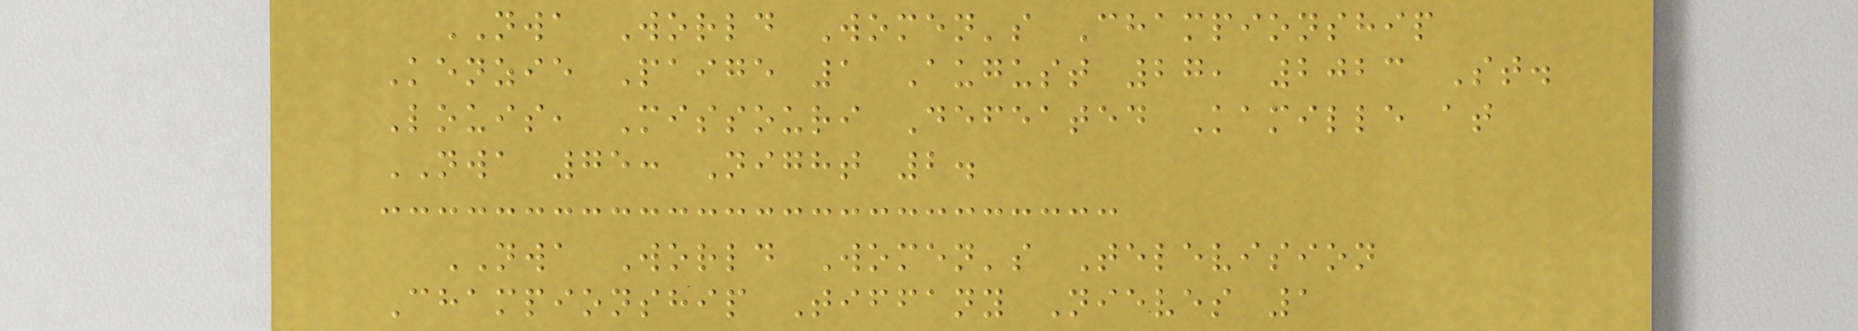NWA World Women's Championship
Kenzie Paige 1 August 27, 2023 St.
Louis, Missouri Defeated Kamille at
NWA 75: Night 2.
NWA World Women's Television
Championship Tiffany Nieves 1
